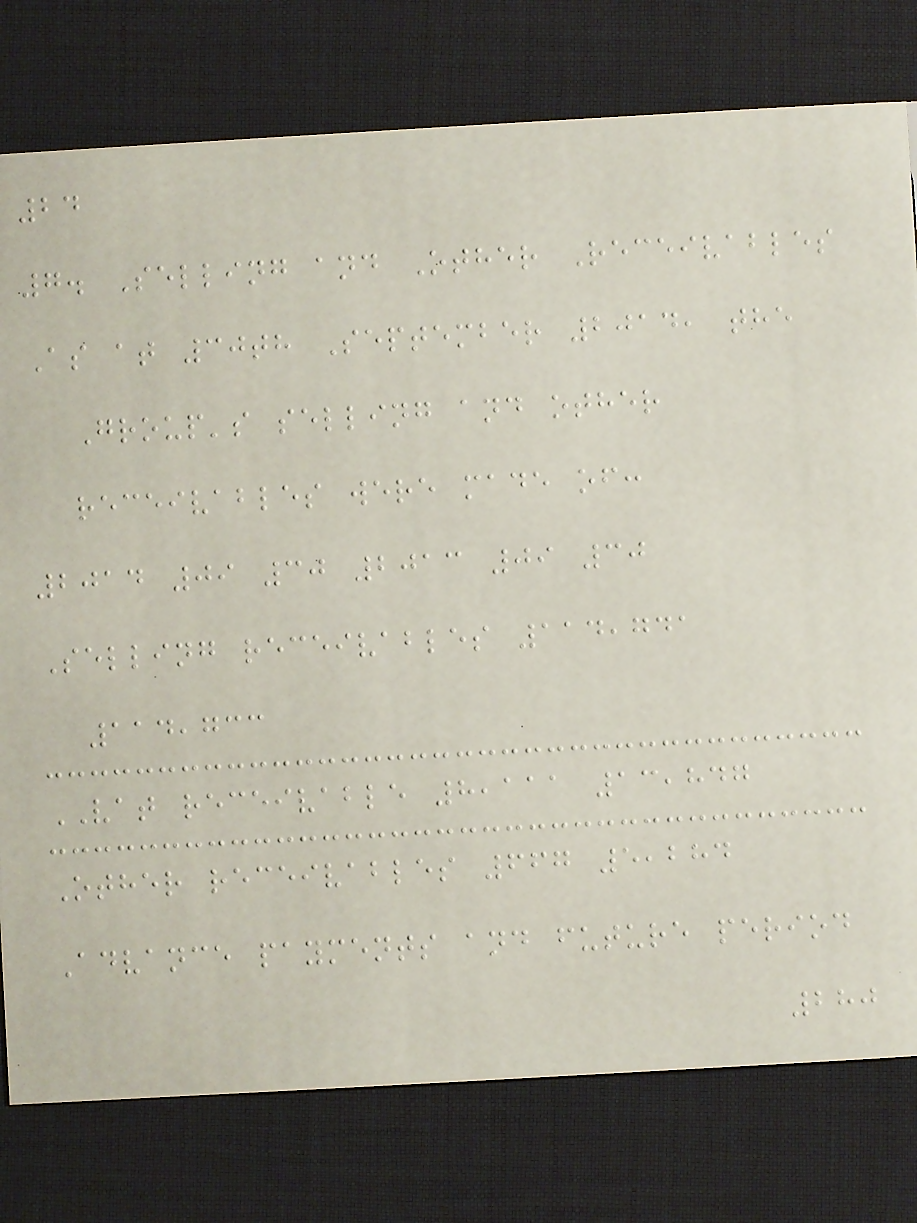24
7. Selling and Other Receivables
As at 30th September 2014, the
Group's selling and other
receivables were made of:
2014 09 30 2013 09 30
Selling receivables 114,741
114,733
VAT receivable 8,111 13,847
Other receivables 667 5,284
Advance payments and future period
280
